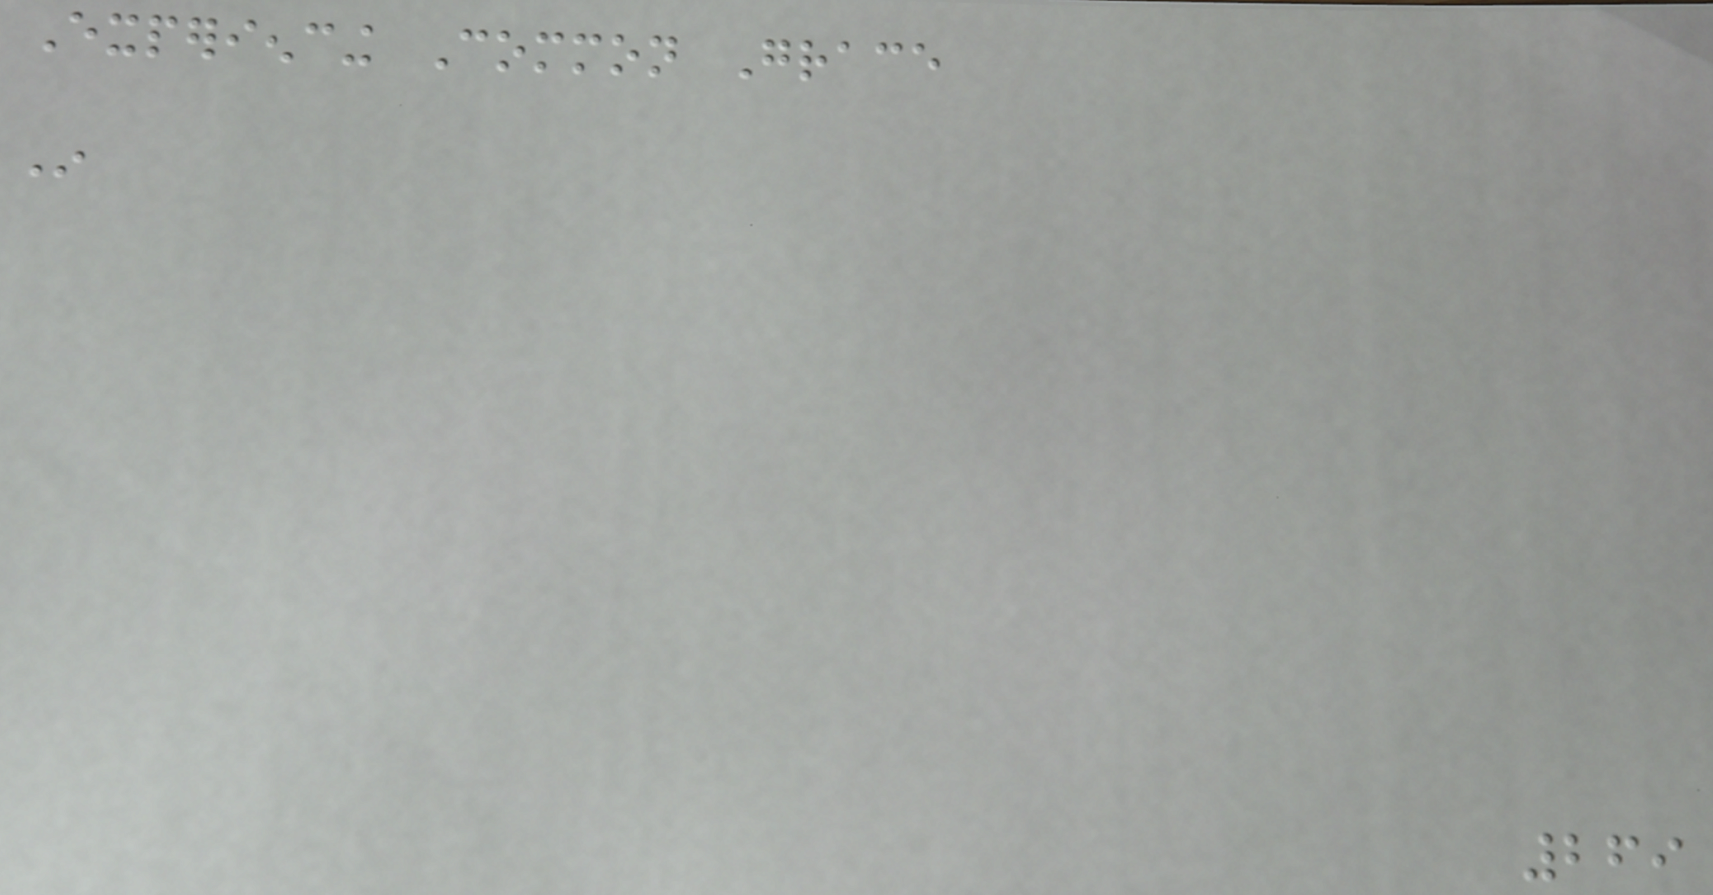Experiencing Common Grace
In
269
